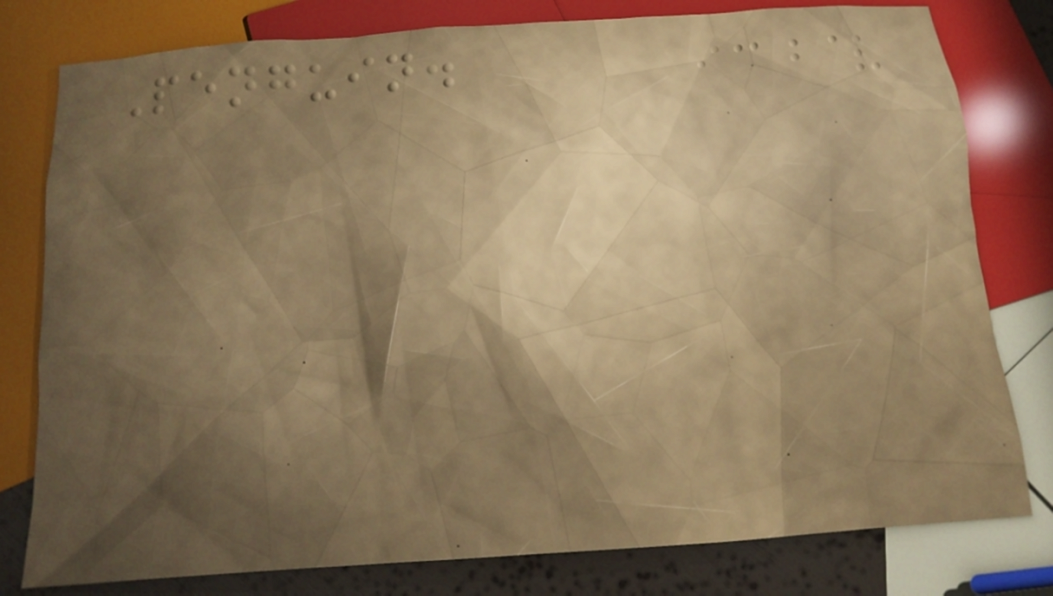Penguin.
